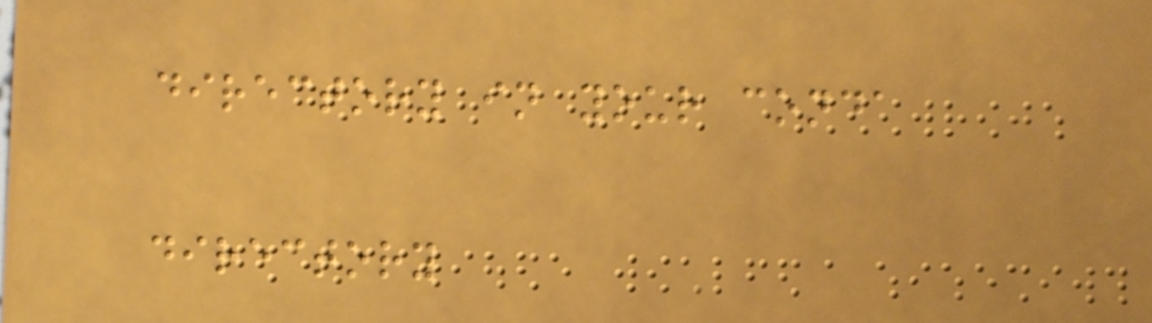directory in your conda
directory
